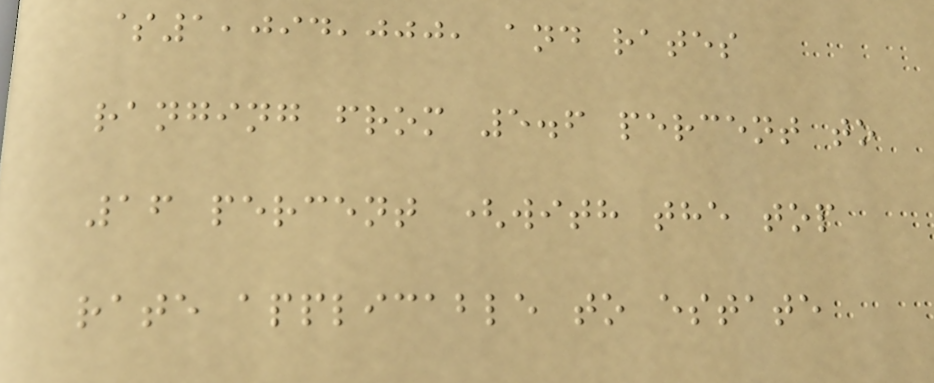$1,094,000, and rates
ranging from 5.6 percent to
16 percent (with the top
rate applicable to estate
